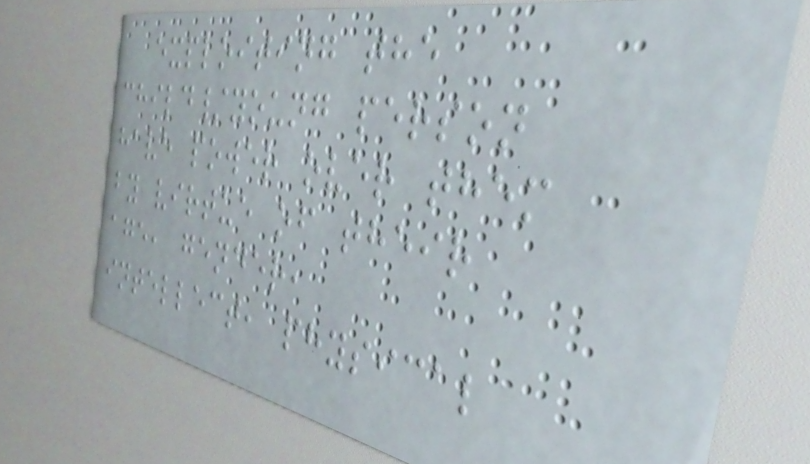exploiting the
child/young person
have power over them
by virtue of their
age, gender,
intellect, physical
